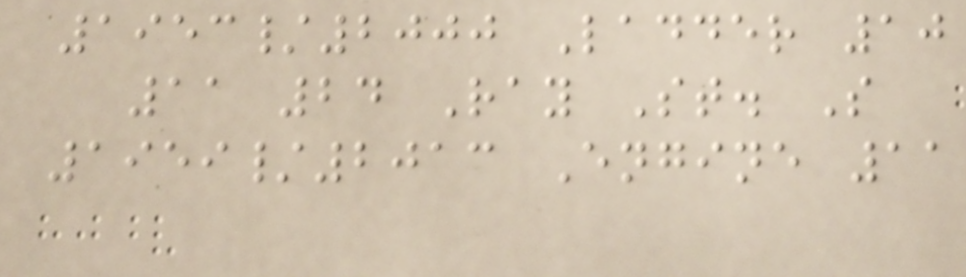1953/2000 Ladder 10
11 24 Ray St. S
1959/2013 Engine 11
